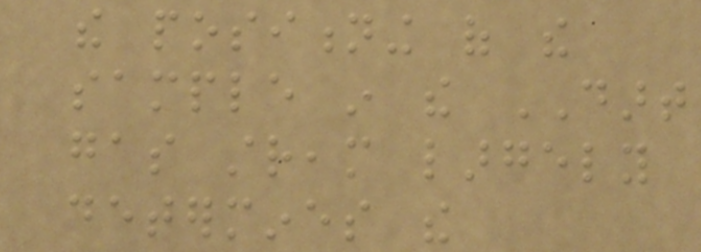the positioning of the
sample in the DART
gas stream largely
determines the
